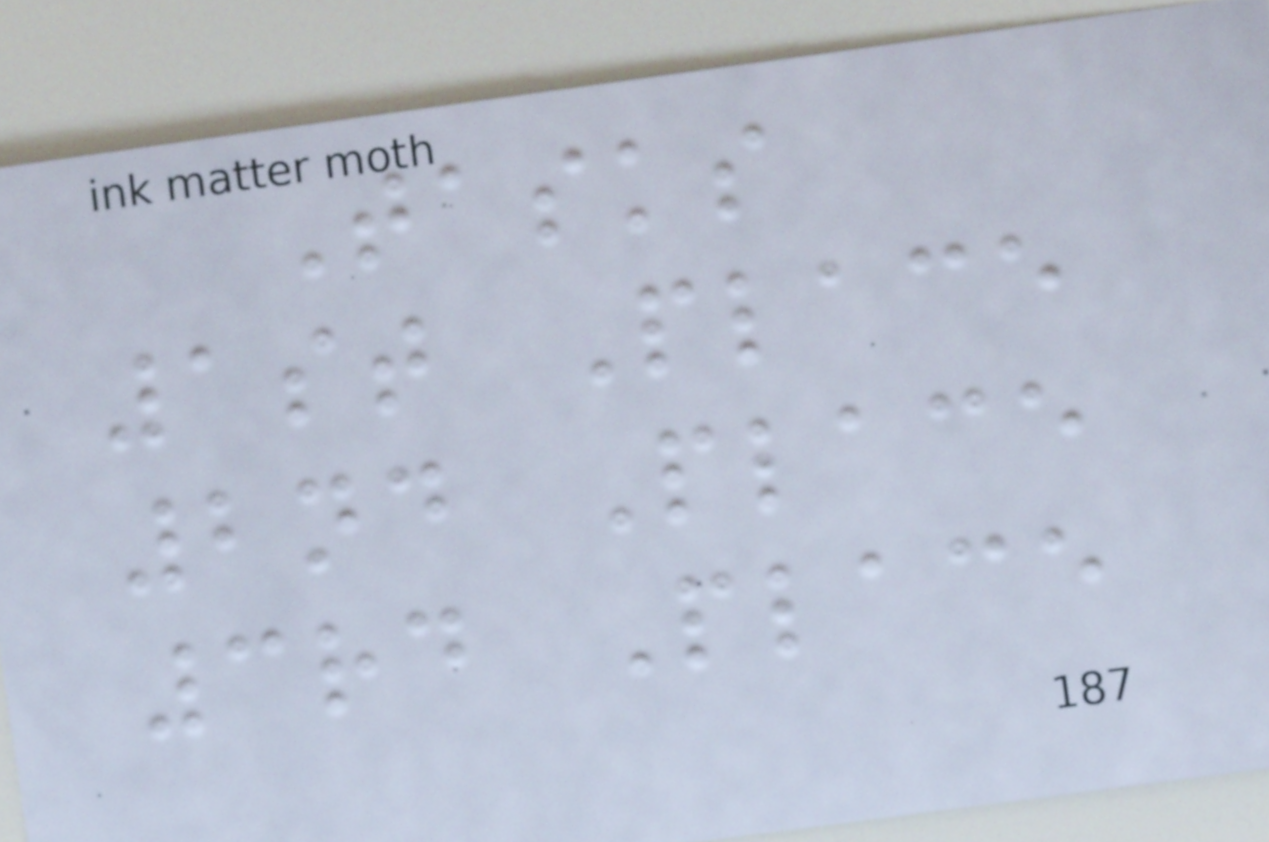Tasks
1st Place
2nd Place
3rd Place
